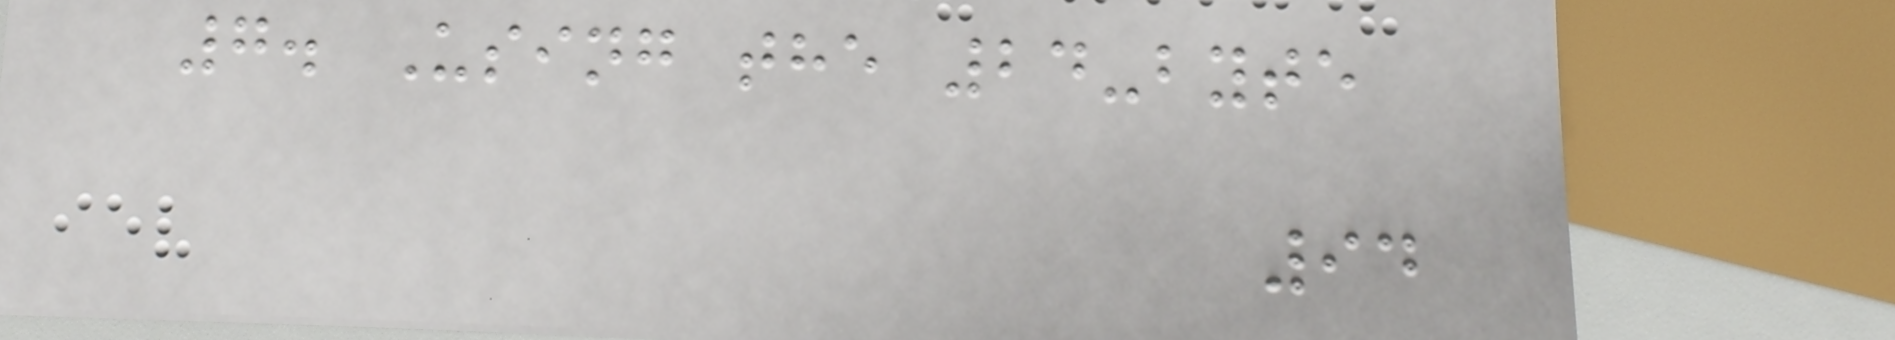7. Using the 24-byte
94
